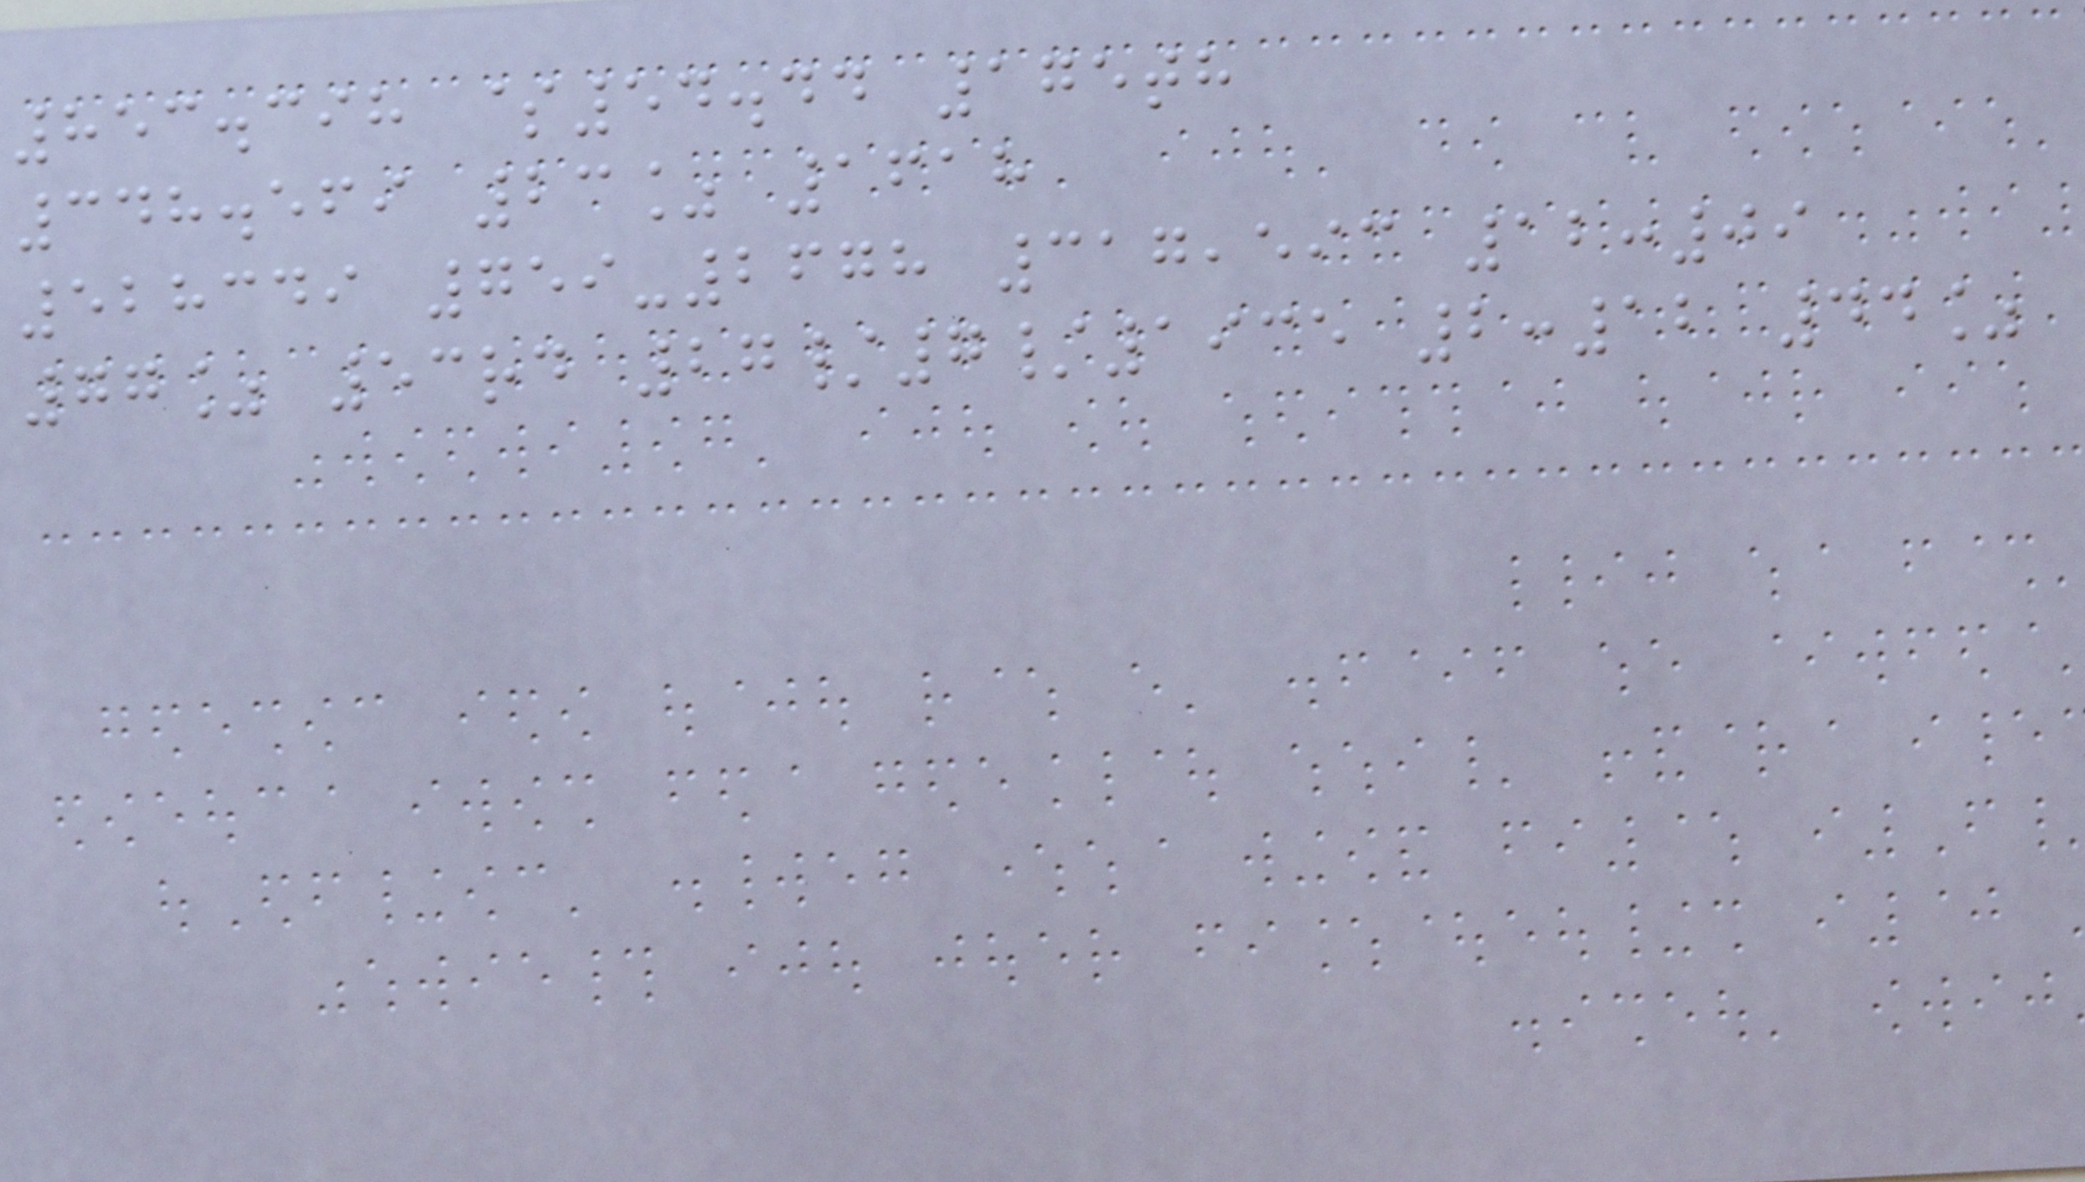853.398 $54.44 175th
348.569 23% 1618
528349 759-2678 317,593 12:09
77% 53rd 27/7/1935 2:12 44%
